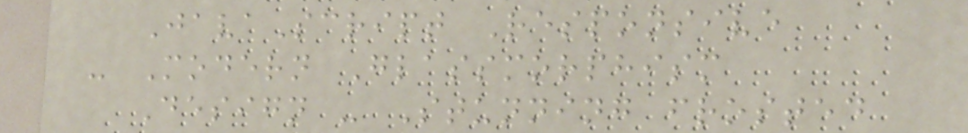JavaScript Responsive
- Modern Glassmorphism
Design - Stunning frosted
